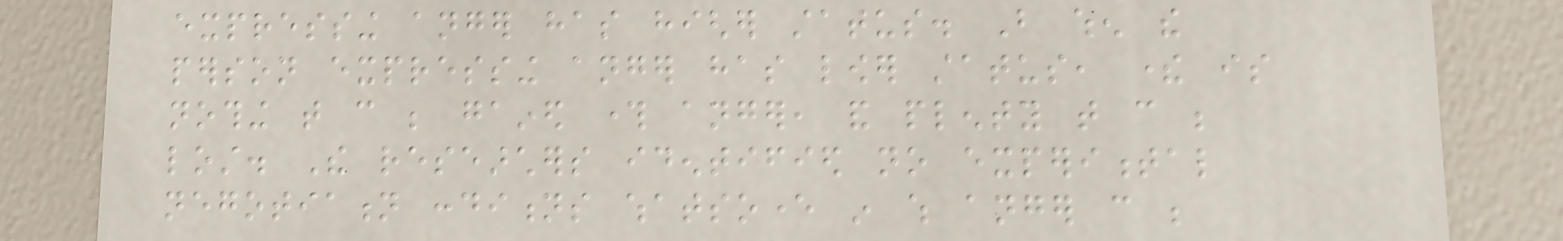expressing anger has higher status. But when the
person expressing anger has lower status, there is
nothing that can be gained through anger, and plenty that can be
lost. The researchers identified no experimental
negotiation conditions whatsoever in which anger can be
